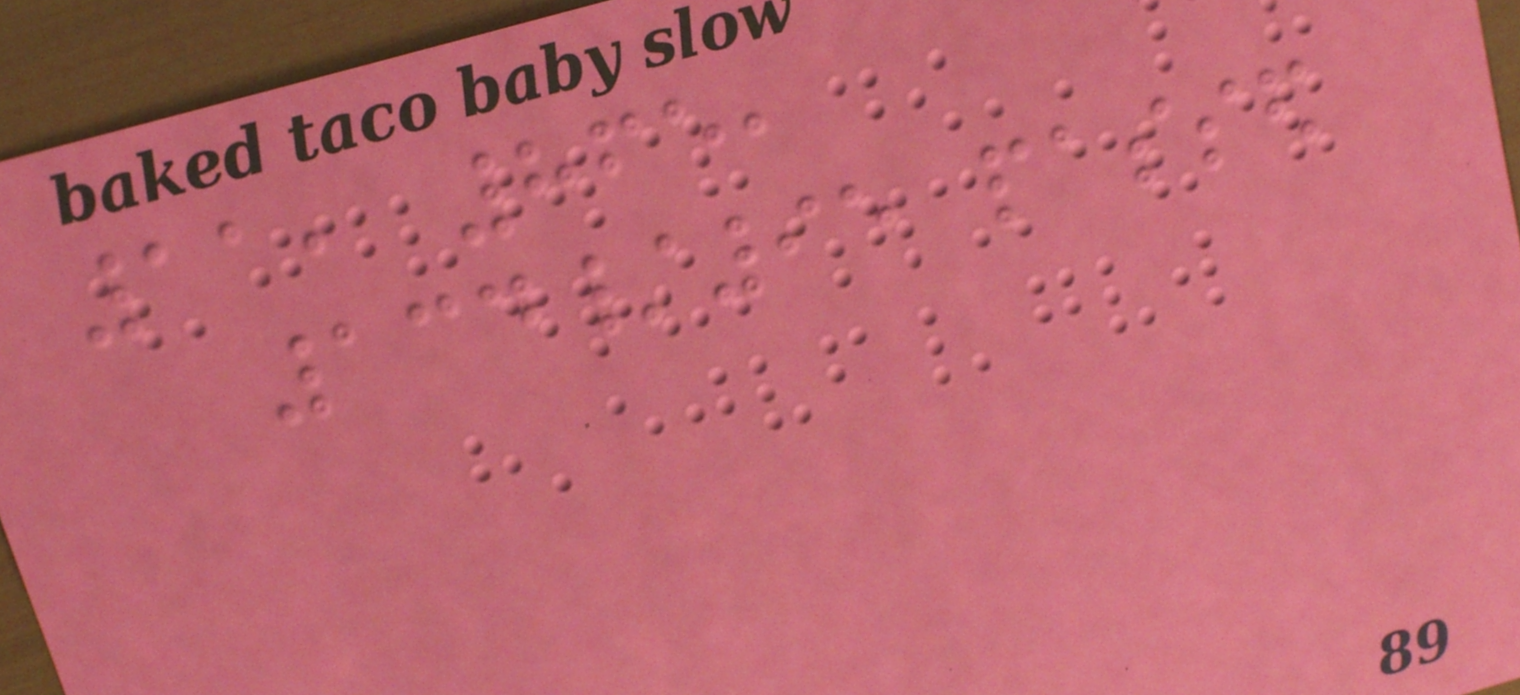11, 865,
134/95 passed
